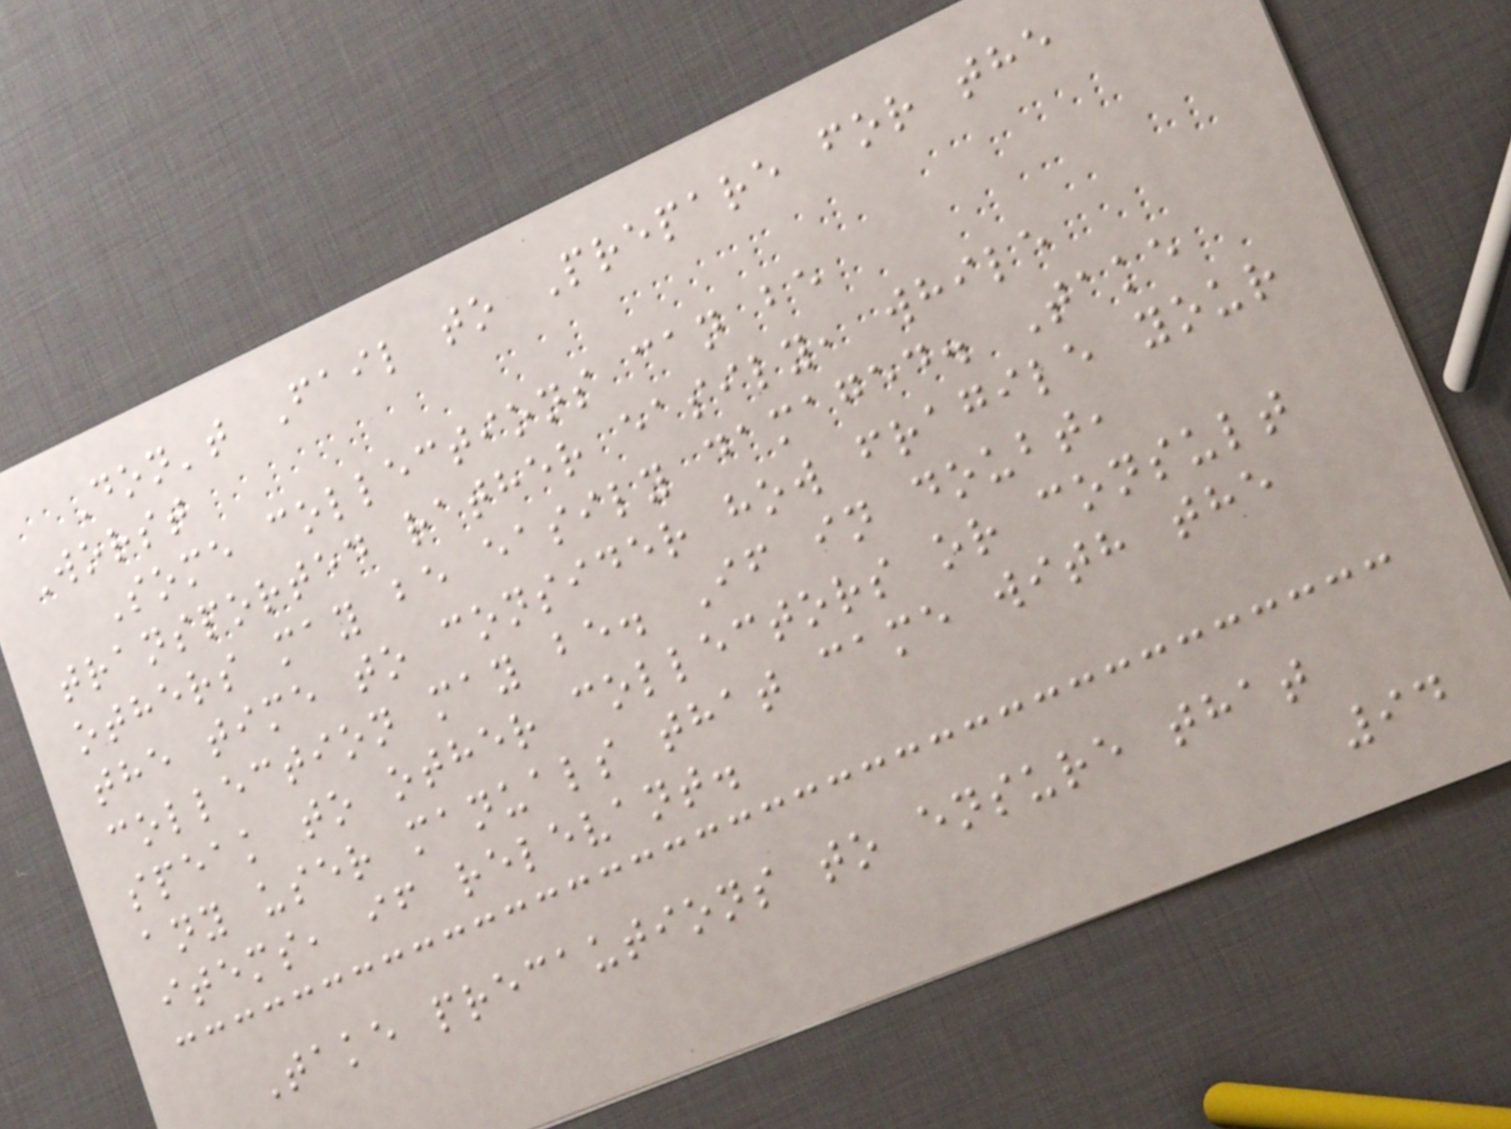Don't Fail to Prepare for the
Worst
Some collections can be
transported rather easily, while
others may be easily damaged. Take
the time to consider how fragile your
collection may be. If in doubt,
speak to other collectors or consult
any user manuals that came with the
items, if relevant.
Take precautions to ensure that
94
